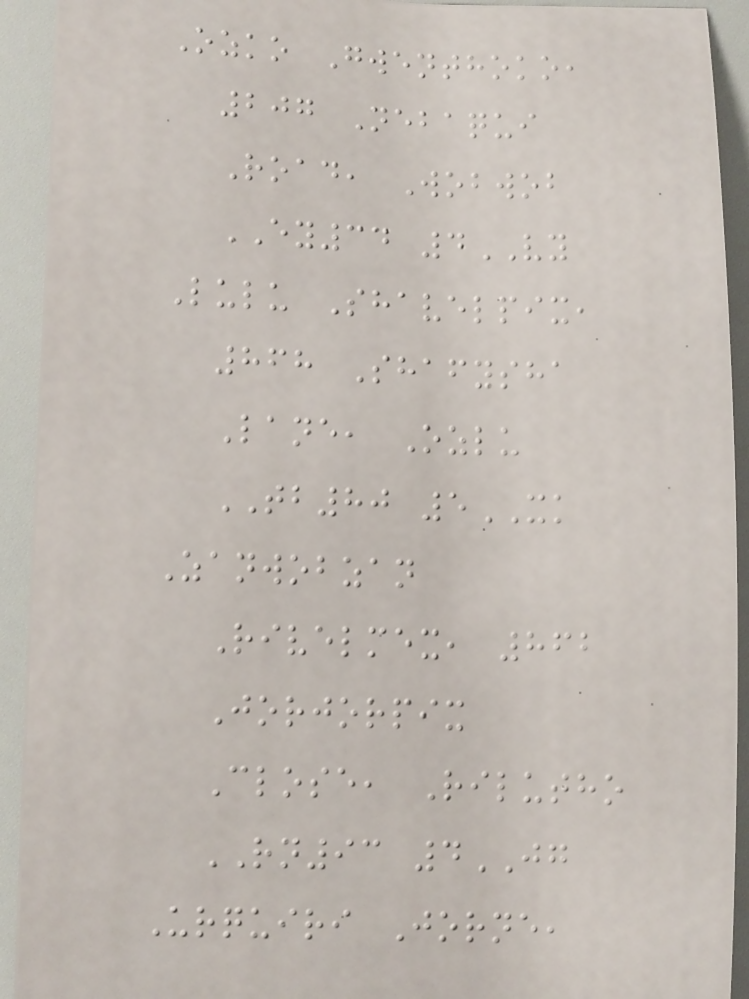Ozko Gwenthoko,
207 Nebaqui
Road, Wobwob
EY34 4VY
Lulu Shavelpix,
868 Shafysha
Lane, Ozlu
TB80 5XK
Zanwobzan
Rivelmex, 862
Jorjorpix
Close, Rilutho
RN93 4JG
Urquiri Jorne,
